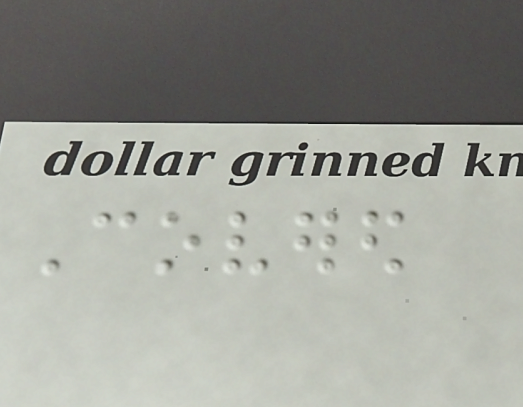Covered
